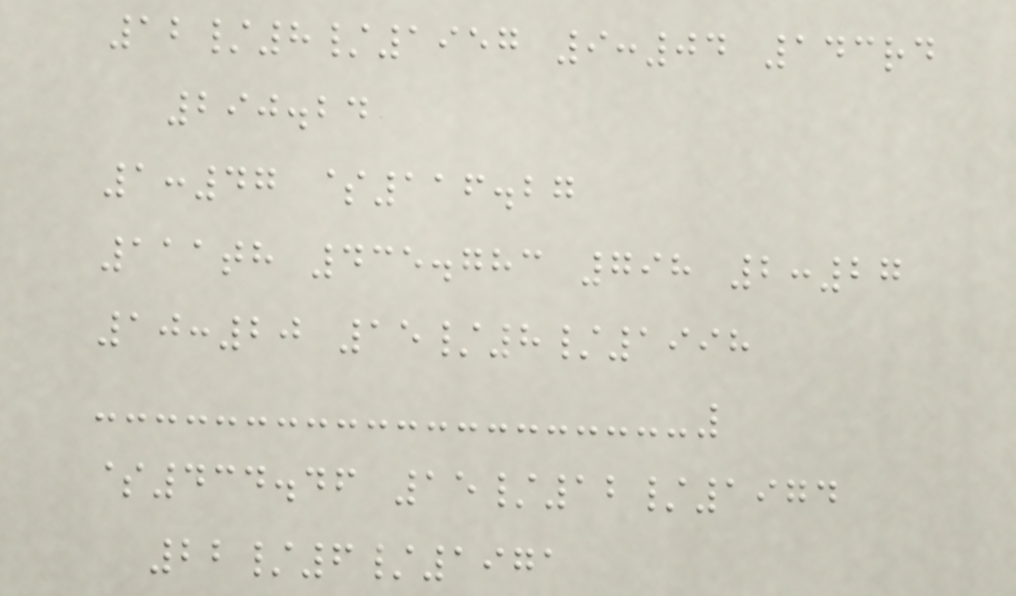12/8/1957 9:04 143rd
290.24
1:47 $116.27
111th 435.783 798 2:27
10:20 15/8/1998
$434.46 15/12/1974
22/6/1971
